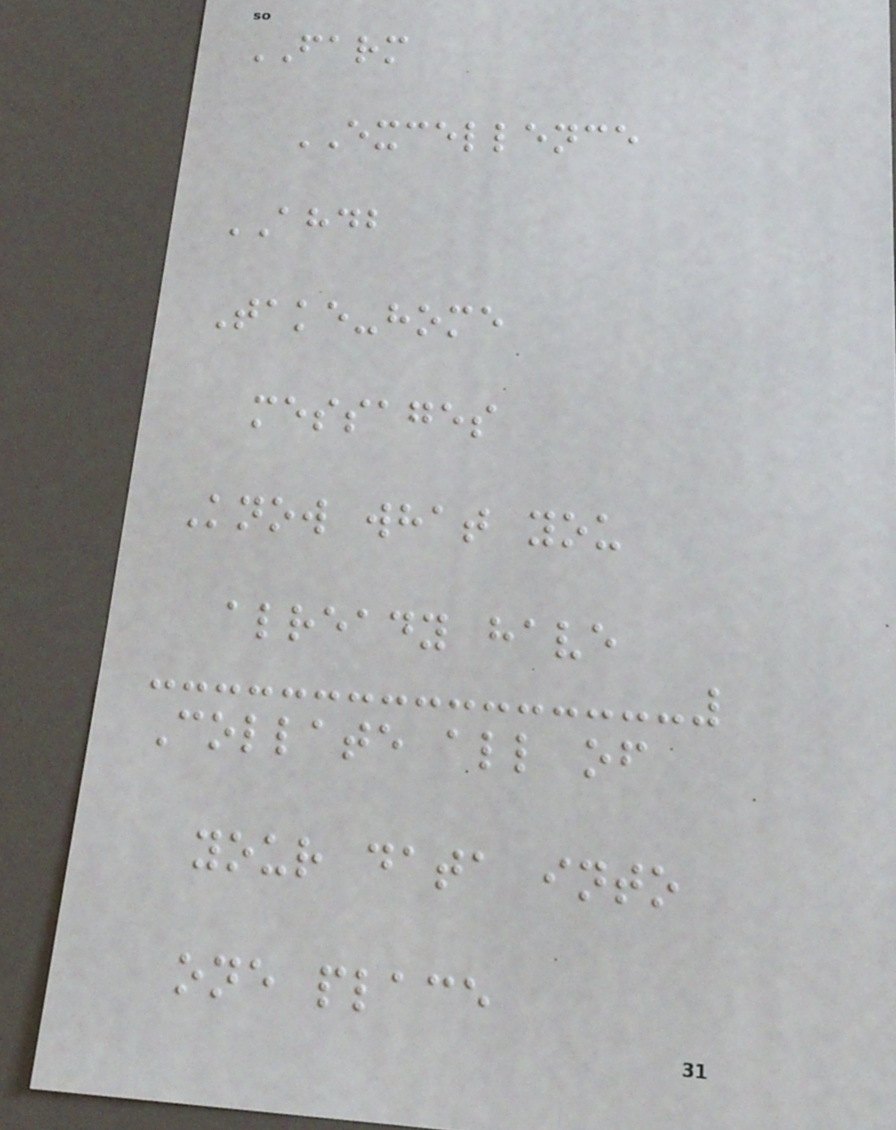FARM
EXCELLENCE
AHDB
Take-home
messages
Know what you
already have
Collate all of
your data into
one place
